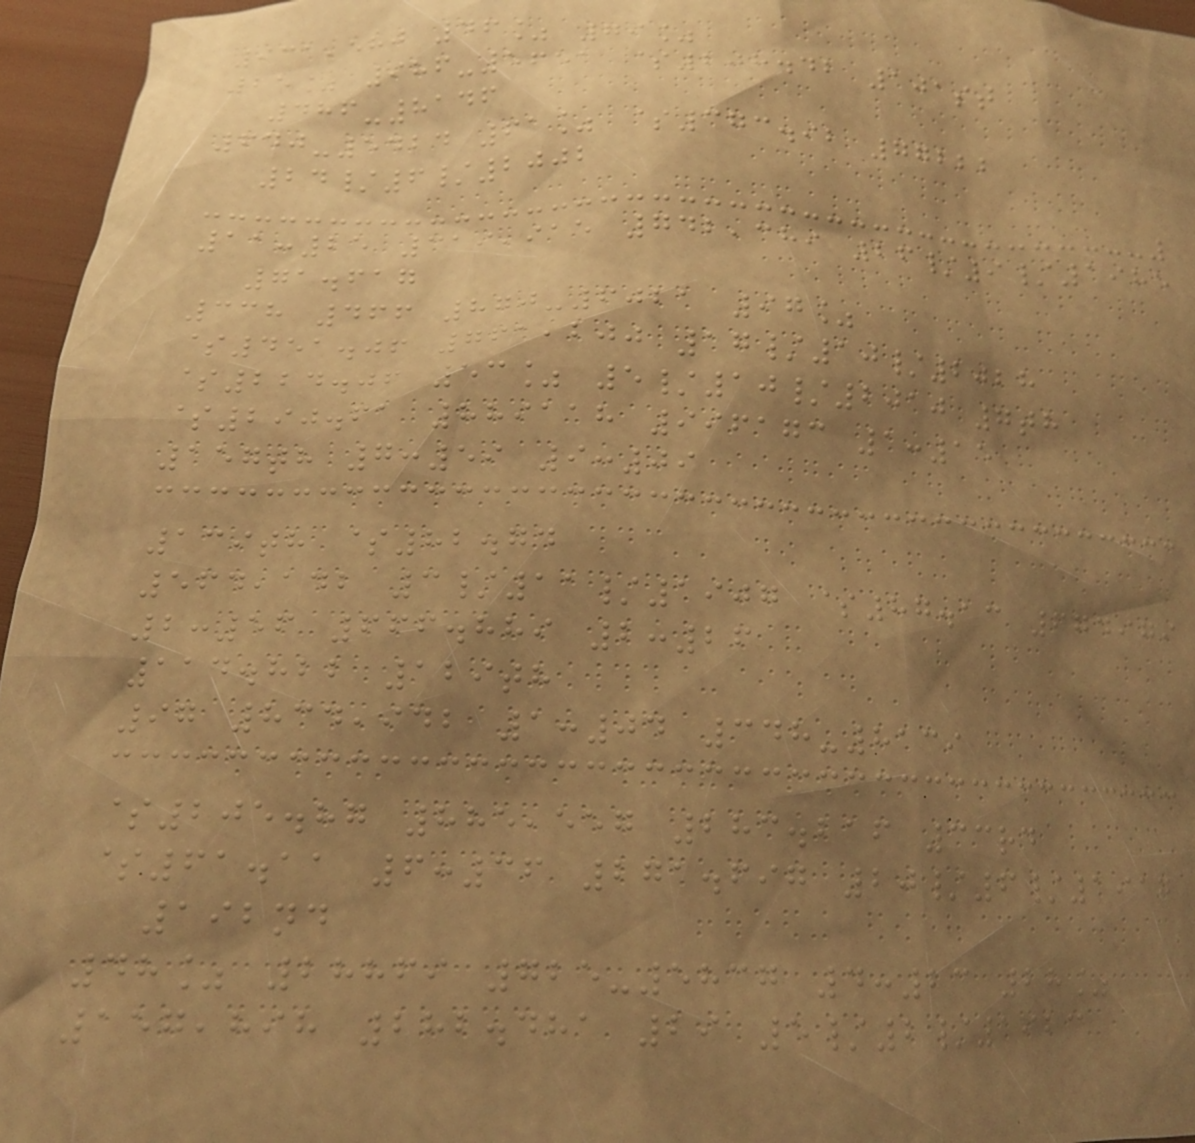931,580 46% 79%
25% 986-5651 $208.42 101st
486-8146
640-5424 61% $373.92 77222
24/6/2002
11:25 319,915 742,389 26/9/1985
71.617
338 466 870-6021 97%
$451.06 761,200 17/10/2028
$224.06 53% 5/10/2010 7th
$290.61 889118 996173 1:15
157th 7:59 9:09
139th $82.74
564,142 3/11/1907 $87.13 674979
2:56 666.889 2:26
114.822 129th
97 834,942 1:04 348-8139
$205.87 885,557 283.216 33rd
$61.11 6:36 271.697 20/6/1917
192nd
48% 28869 725-5837 4:23 28%
157,898 282.481 29 5/2/1923
